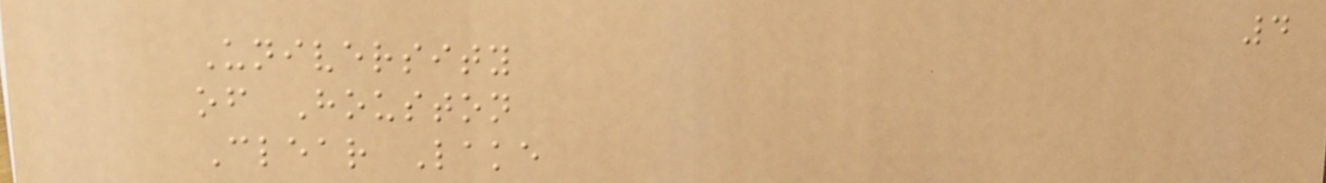4
University
of Houston
Clear Lake
